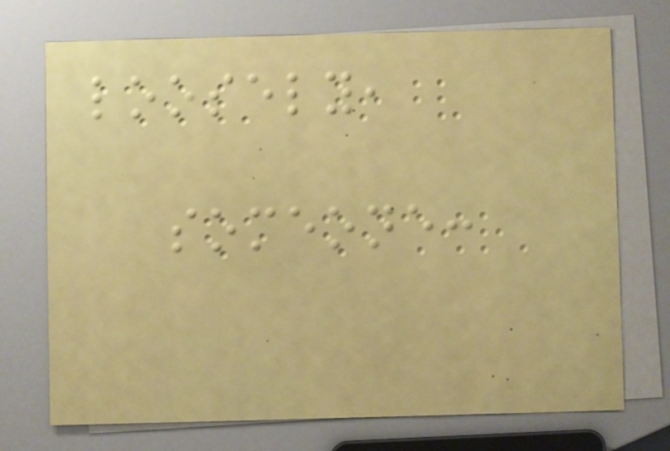loosely,
someone:
